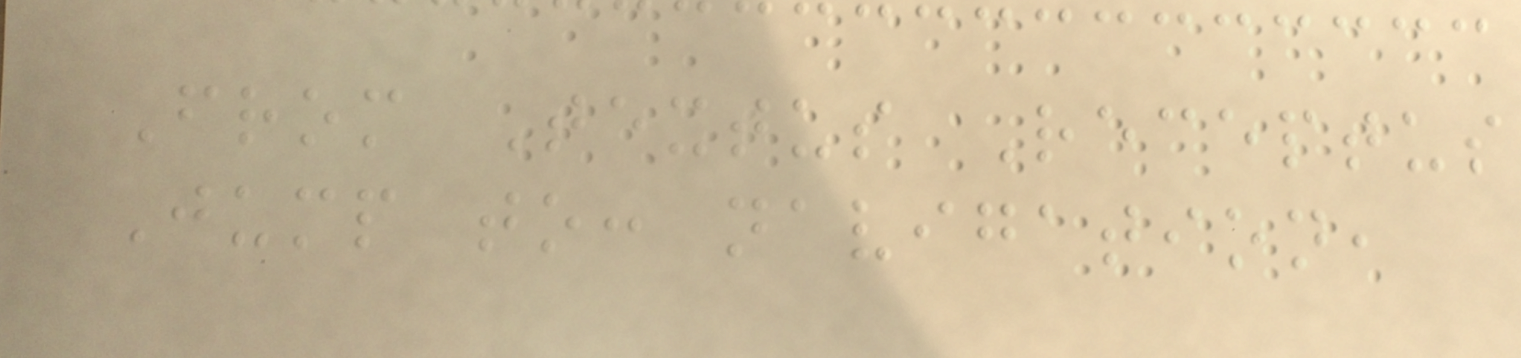From Textus Receptus
Jump to: navigation,
